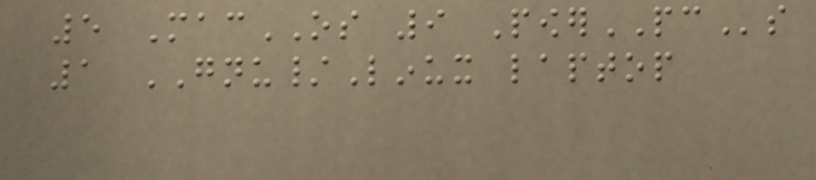5 MacOS 9 PowerPCs
1 GNU/Linux laptop
